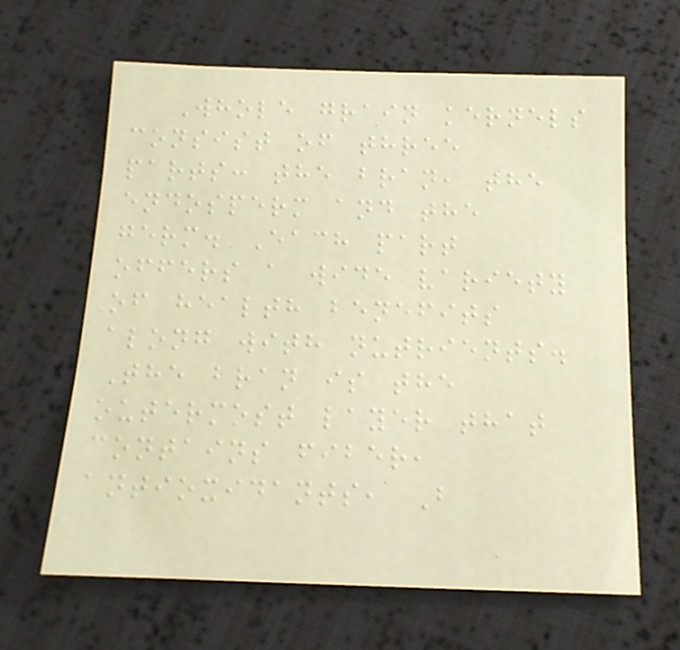Whole grain kernels
consist of three
parts: the bran, the
endosperm and the
germ. Each part
offers a wide variety
of health benefits
along with nutrients.
The bran is the
outermost layer that
contains fiber,
antioxidants, B
